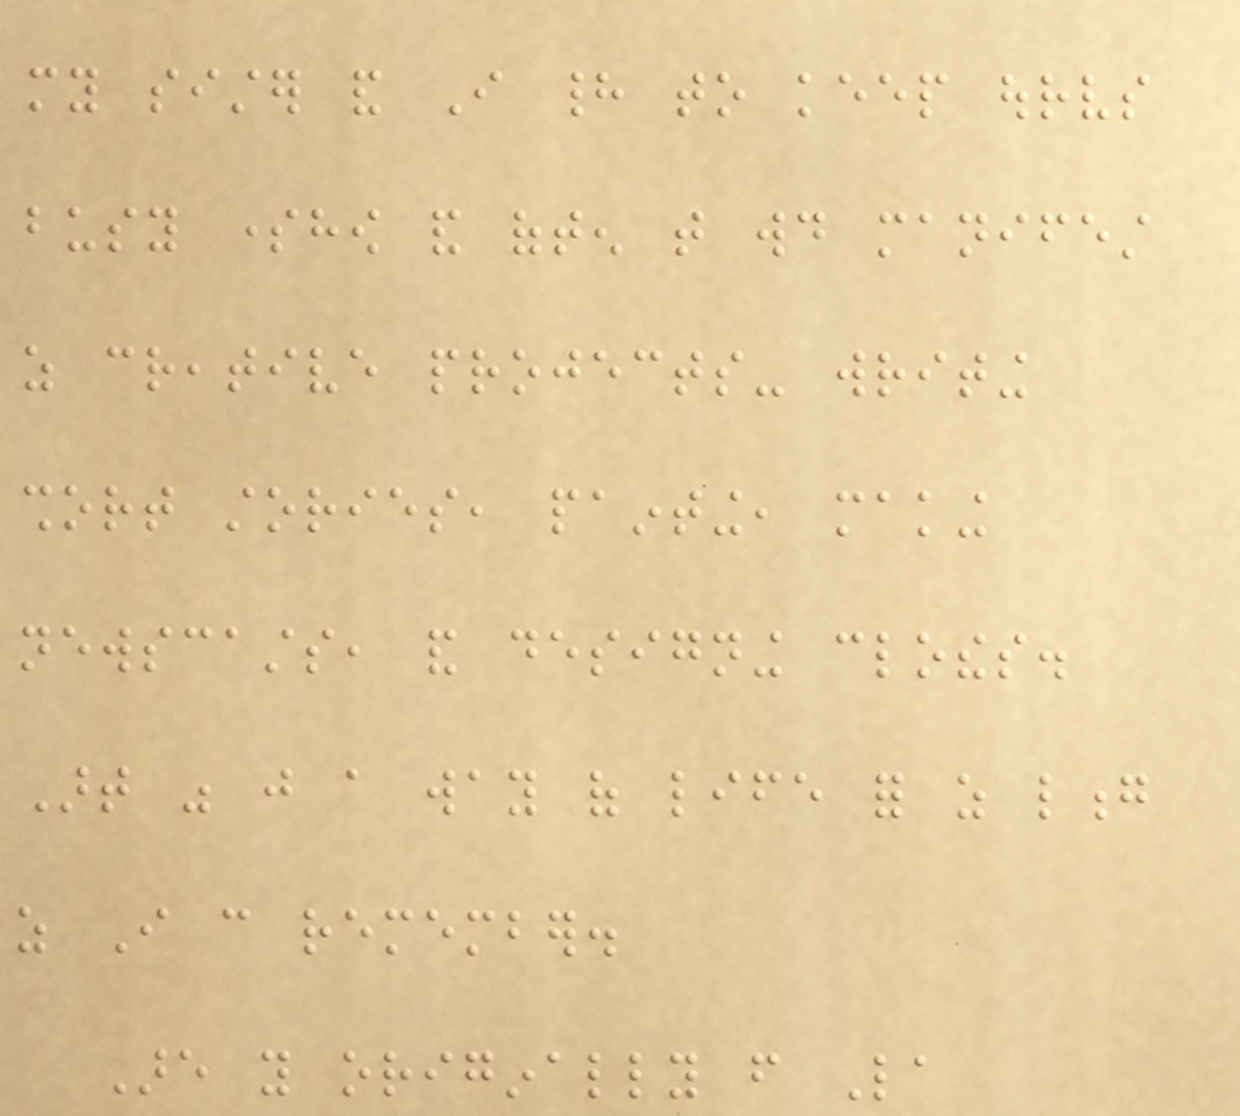my sister and I had to keep ourselves
busy somehow and often that would manifest
as creative projects- writing
short stories, painting, making
newscasts, and designing clothes.
Art was just a way of life for as long
as I can remember.
Are you originally from La
